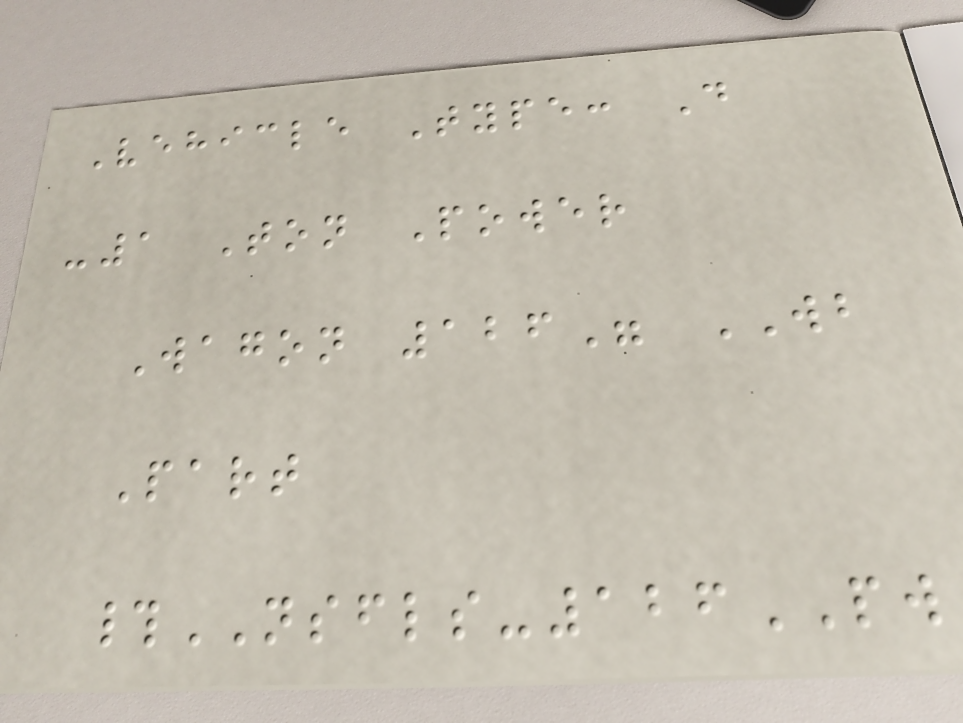Vehicle Type: D
-1 Ton Power
Wagon 126" WB
Part
#NSFLS-126PW
